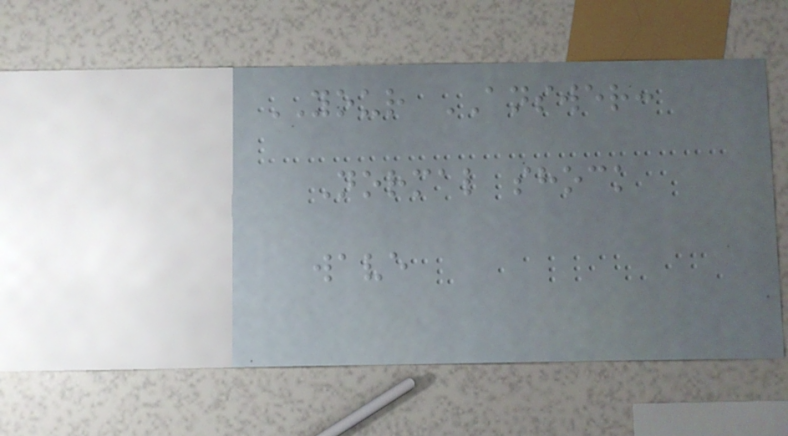YOUR ANSWER:
Normal shock
wave
